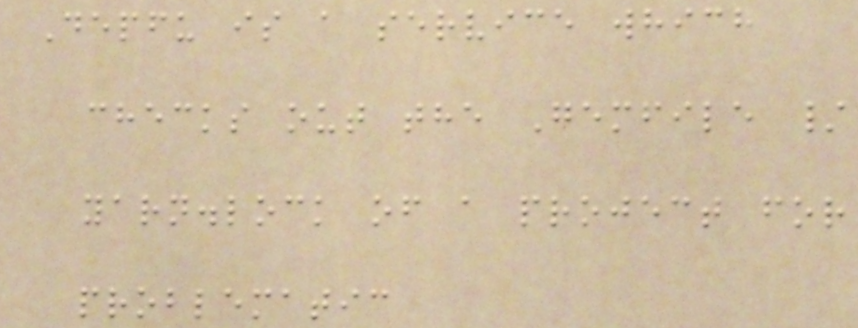Depfu is a service which
checks out the Gemfile /
yarn.lock of a project for
problematic
